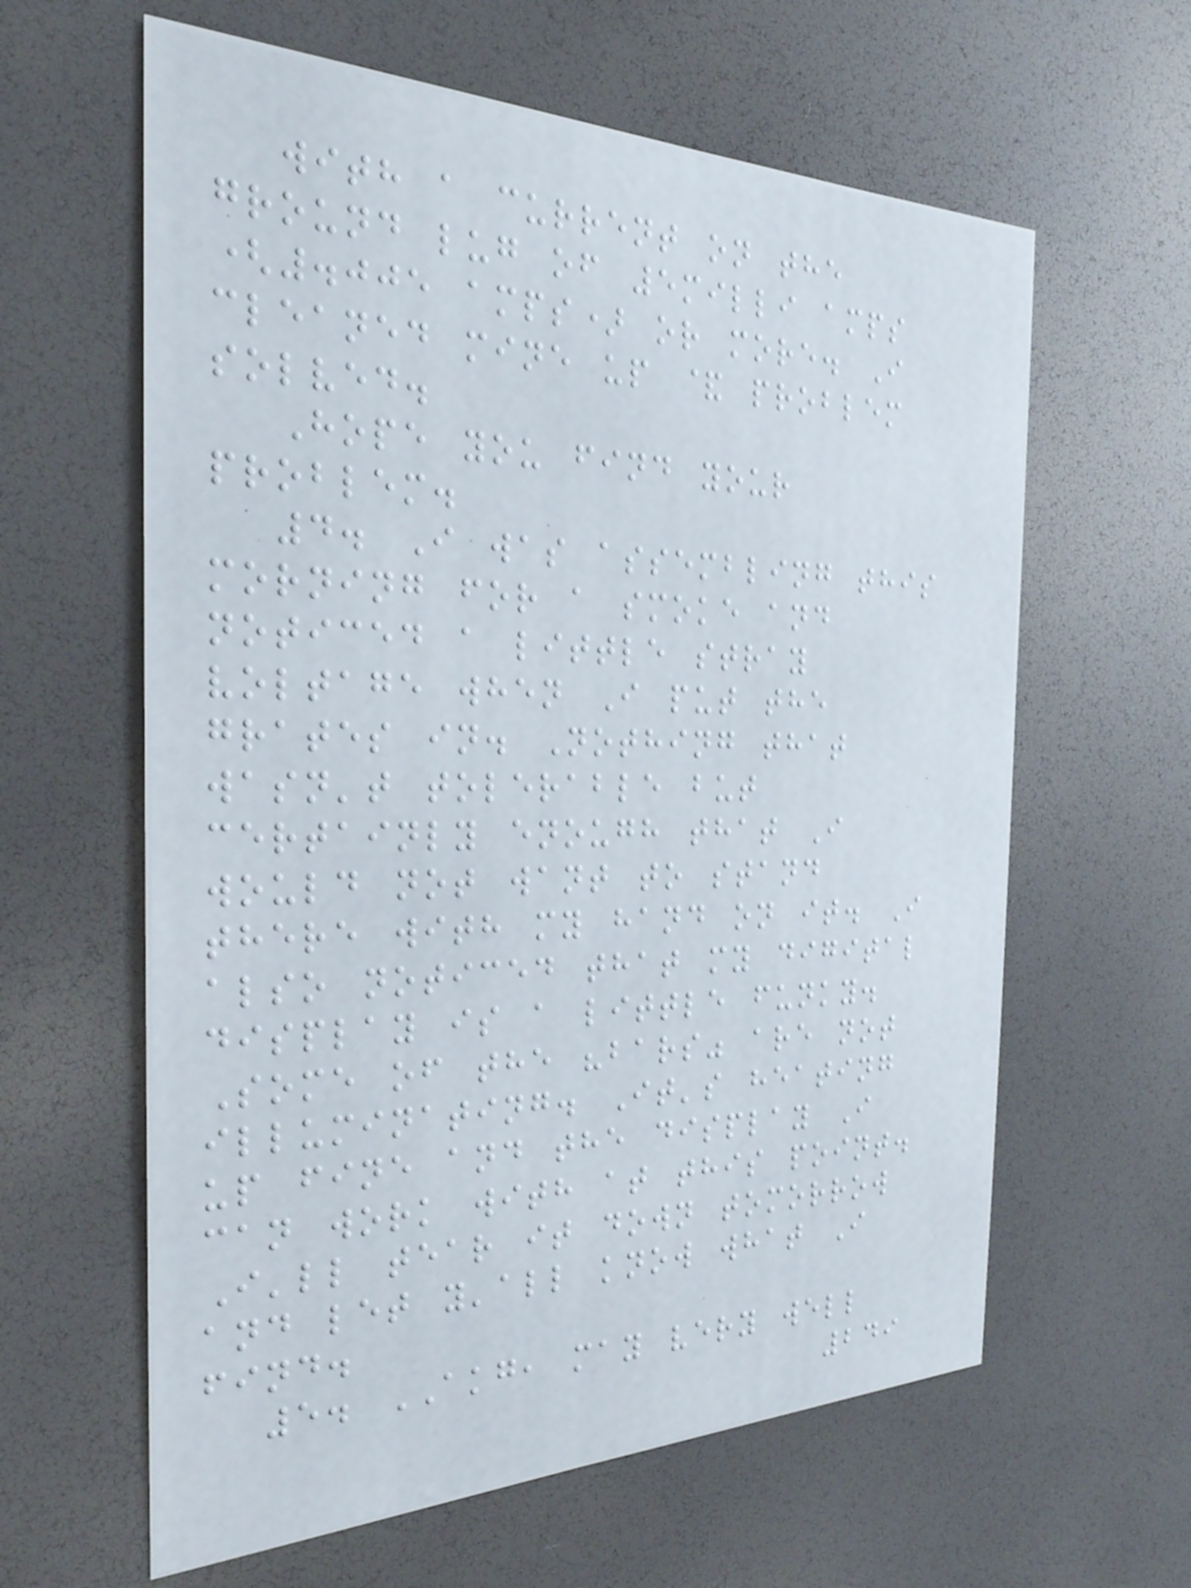with a current on the
ground lug of 5milli amps
(.005 amps) or more. I
cleaned mine up & problem
solved.
Hope you find your
problem.
4. I was assembling this
morning for a smoke and
noticed a little stray
voltage when I put the
grates in. Nothing that
wasn't tolerable but
certainly enough that I
would not want to stand
there with my hand on it. I
also noticed that my digital
display is a little funky.
Some of the "bars" are not
illuminating. It's heating
up fine and the display I
can work with at this point.
I'll tear it down tomorrow
and let y'all know what I
find.
5. AKG, may very well
249
